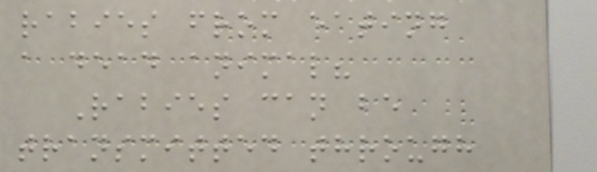rabies from eating
a dead animal?
Rabies can be
transmitted through
